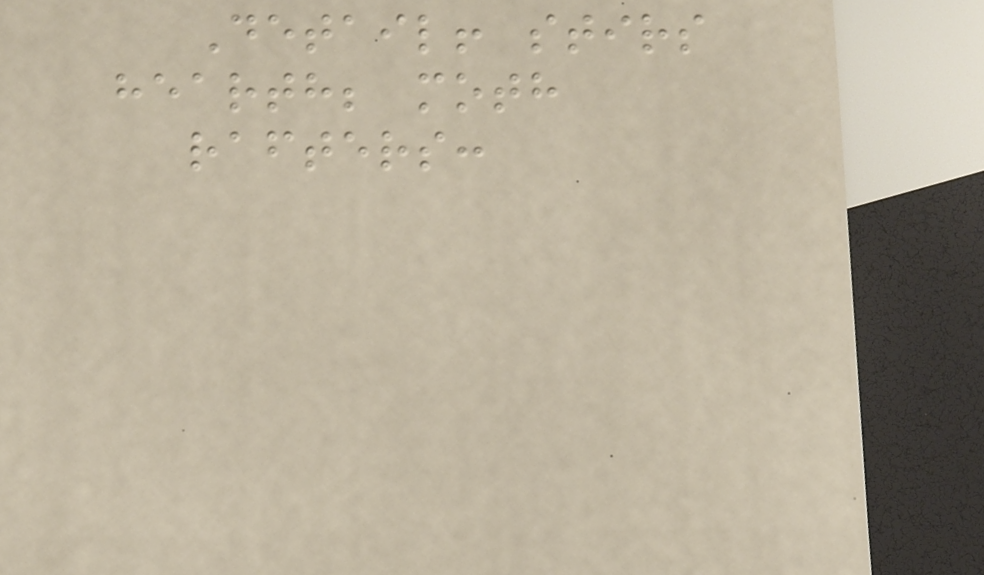Detail! stirs
hearth; moth
rafters:
